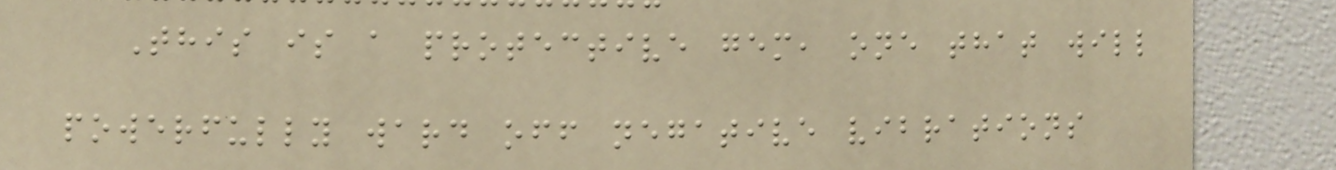This is a protective gem, one that will
powerfully ward off negative vibrations
